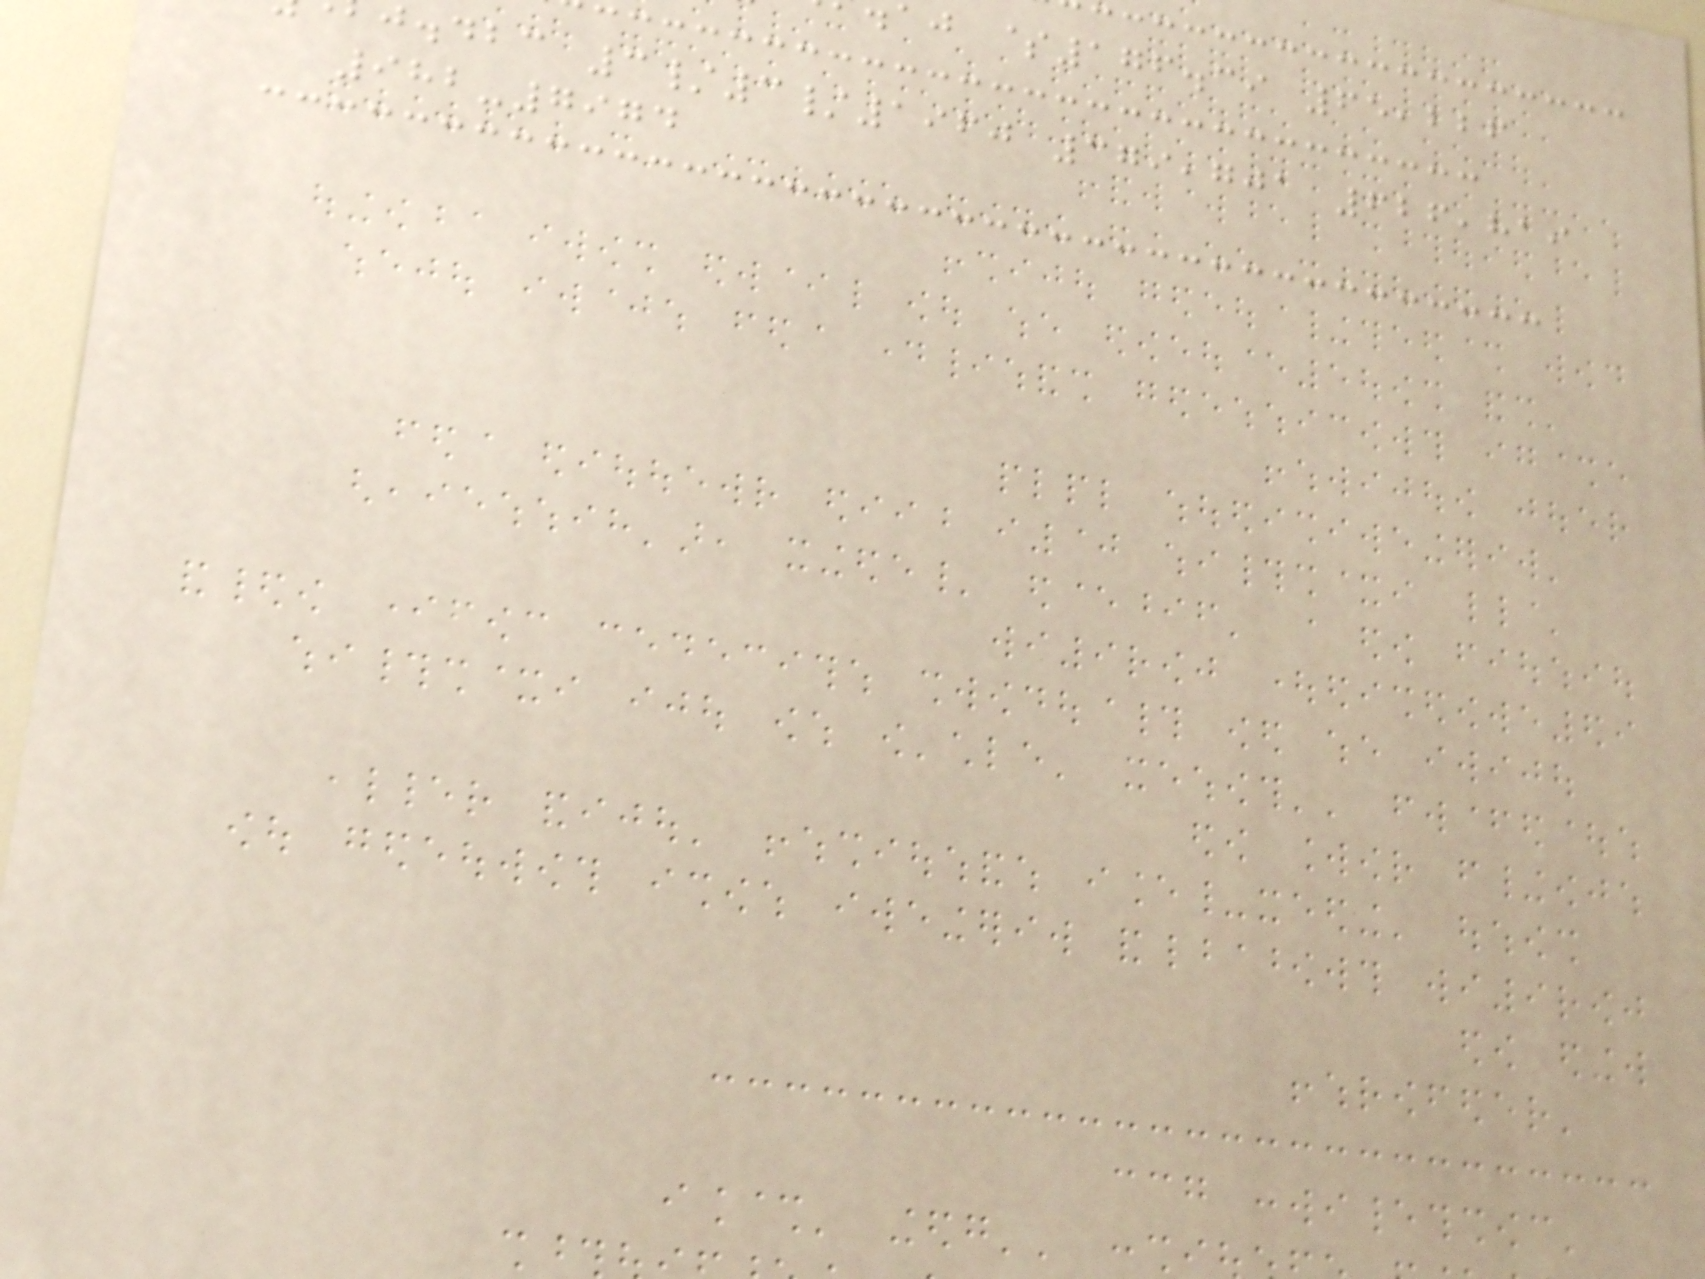aj $176.39 65,226
j.dbc 3/3/1960 379,701 626,819
982-7974
